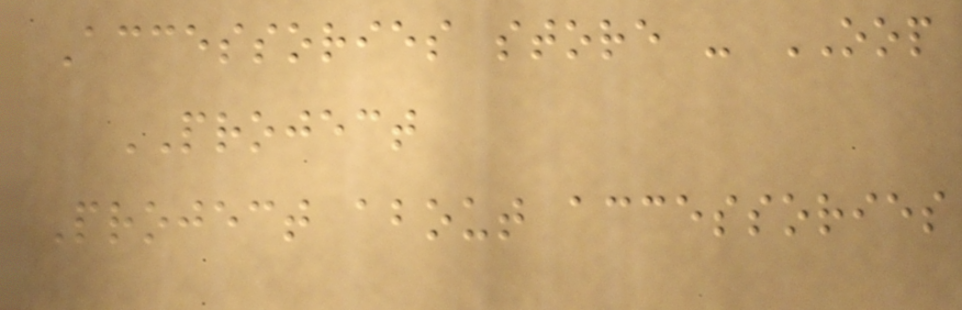Accessories store - OOP
PROJECT
Project about accessories
